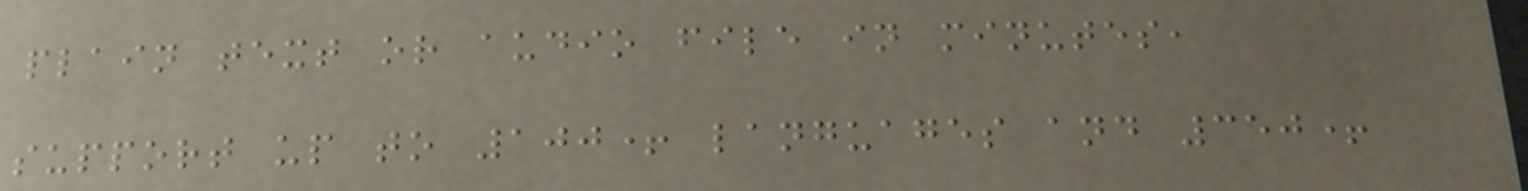plain text or audio file in minutes,
support up to 100+ languages and 350+
